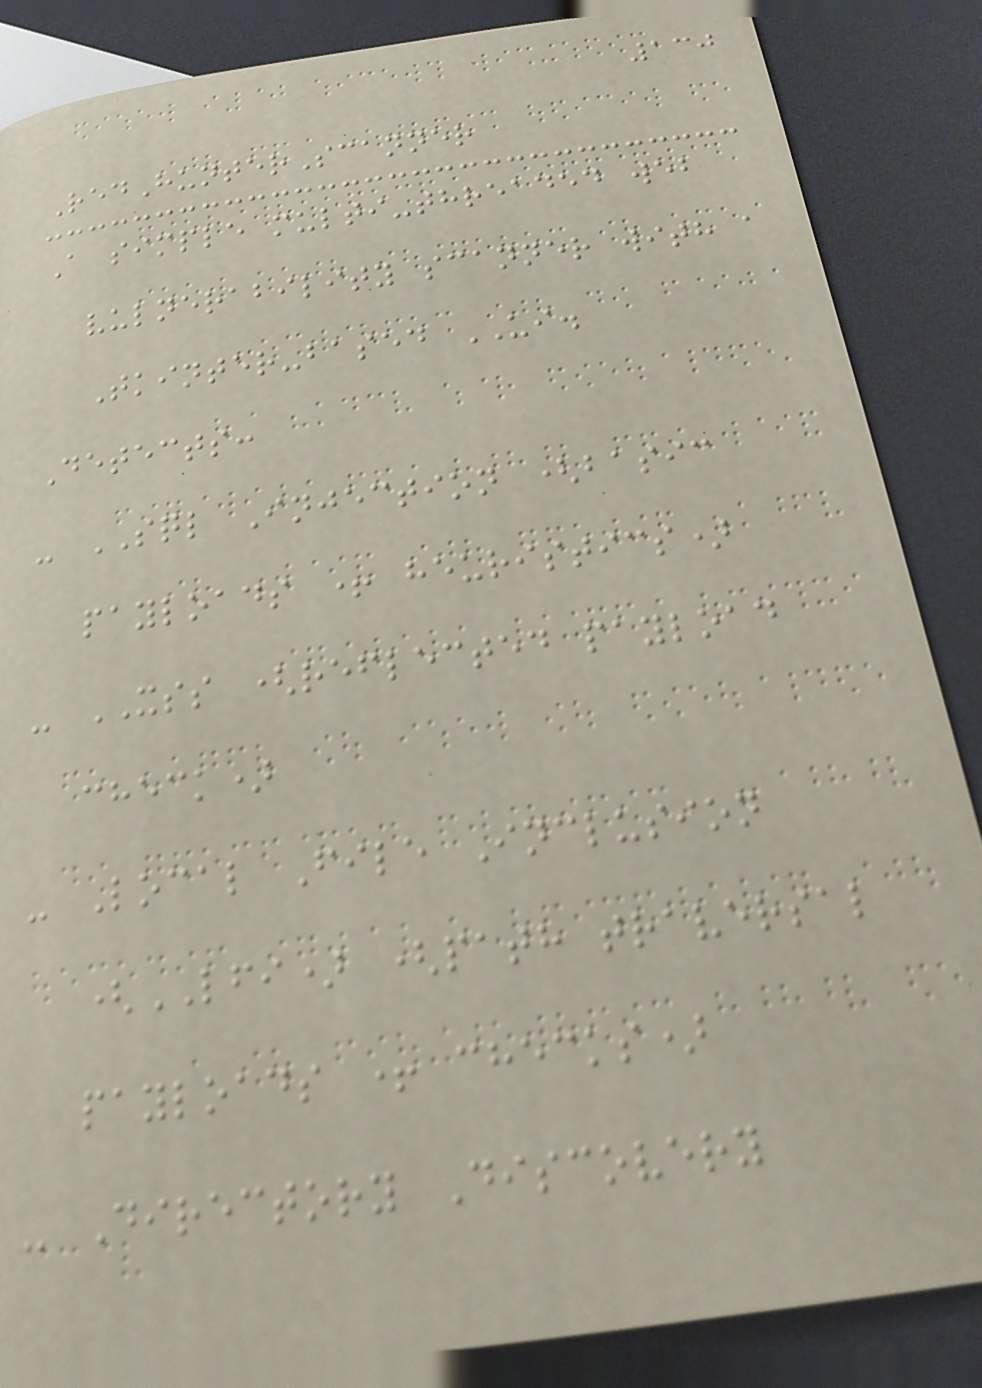130
RedHunterScanner
A simple multi-threaded web
vulnerability scanner with a
Tkinter-based UI.
Detects:
- SQL Injection (basic
payloads + heuristics)
- XSS (reflected payload
check)
- Local File Inclusion
(LFI) (path traversal
payloads + checks)
- Directory Discovery
